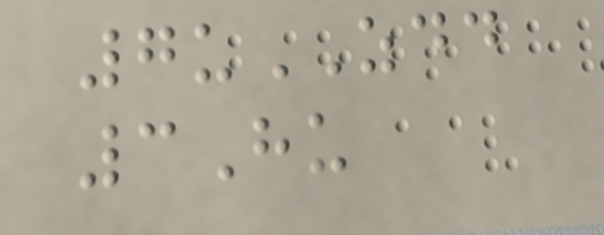7uZDD
3Hu
